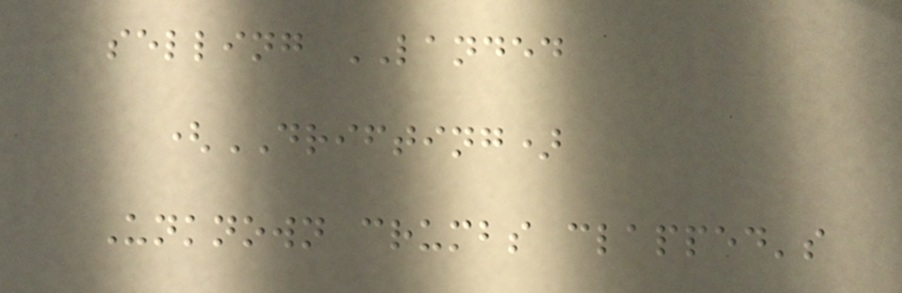selling LANDED
(DRIFTING)
Unknown crumbs clapped's
